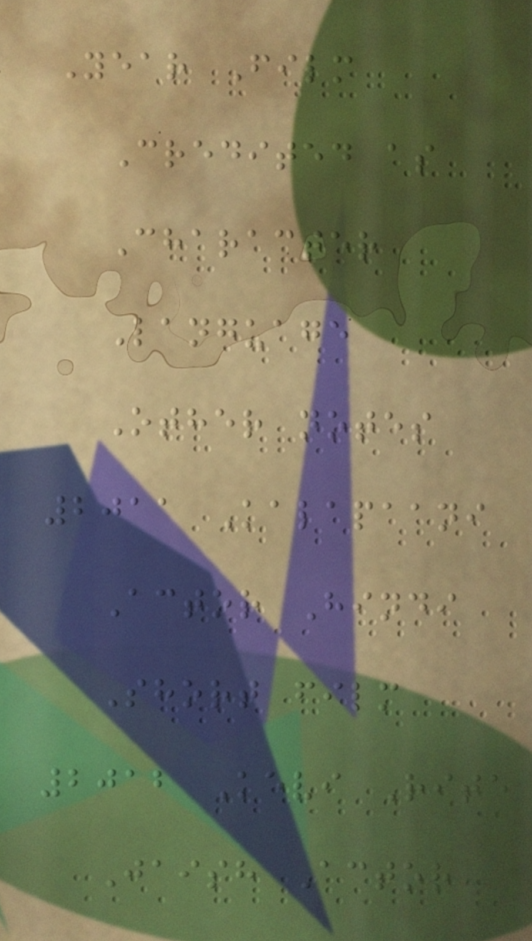Year Film
Credited as
Character
Language
Other notes
2011 Kalapaani
Actor Hindi
Short film
2012 Kevi Rite
Jaish Actor
